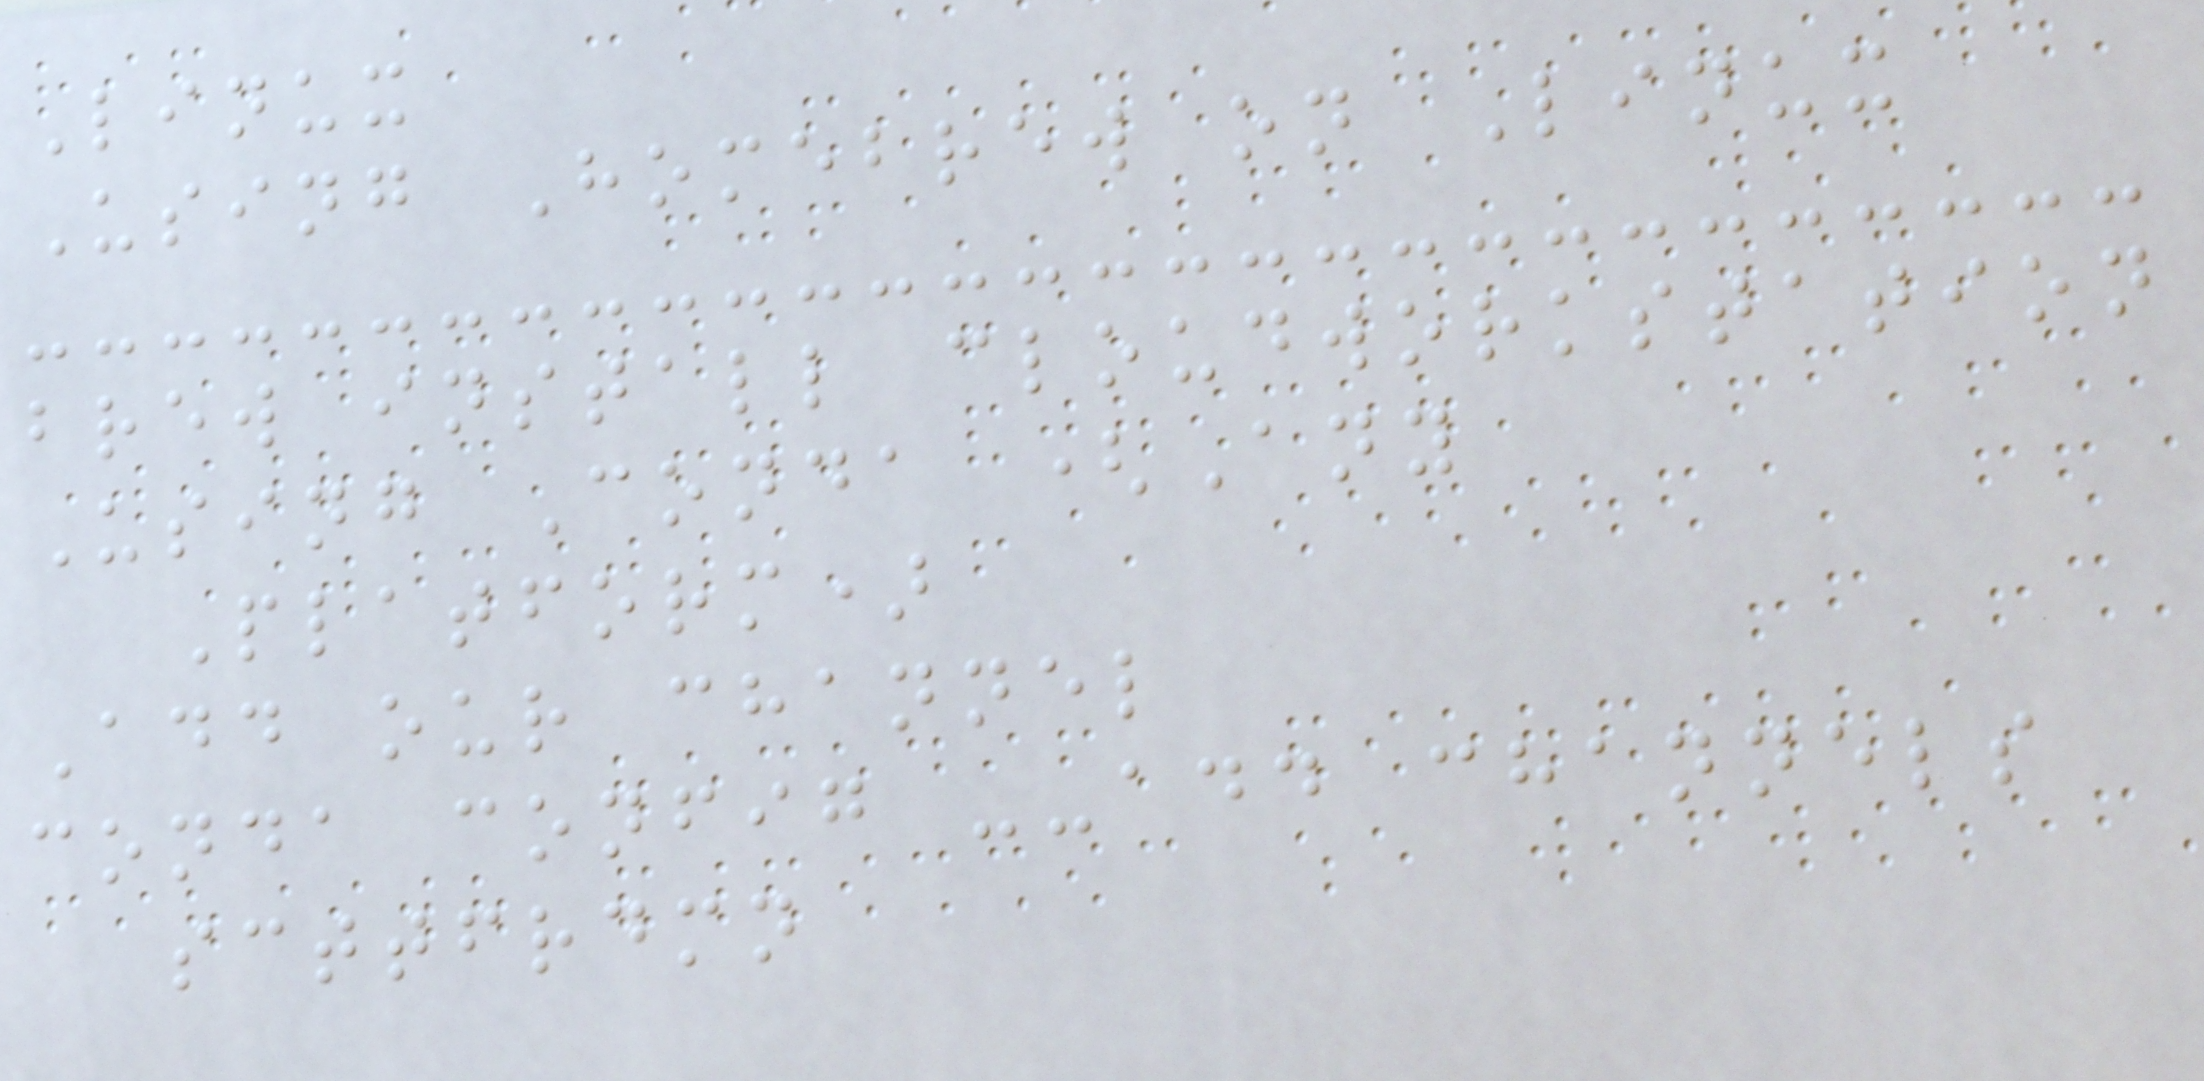Linux
Using Homebrew on Linux
brew install cloudworkstation
Using Conda (Any
Platform)
Add our channel
conda config --add channels
scttfrdmn
